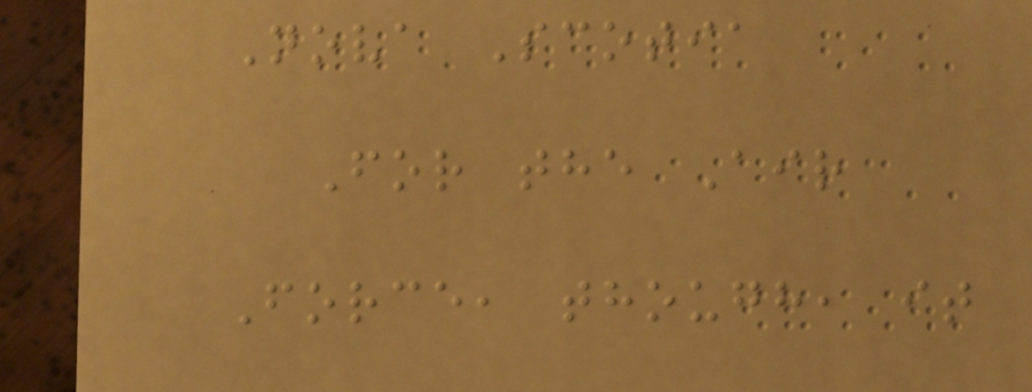Nova Scotia
For the Air
Force, though, it
